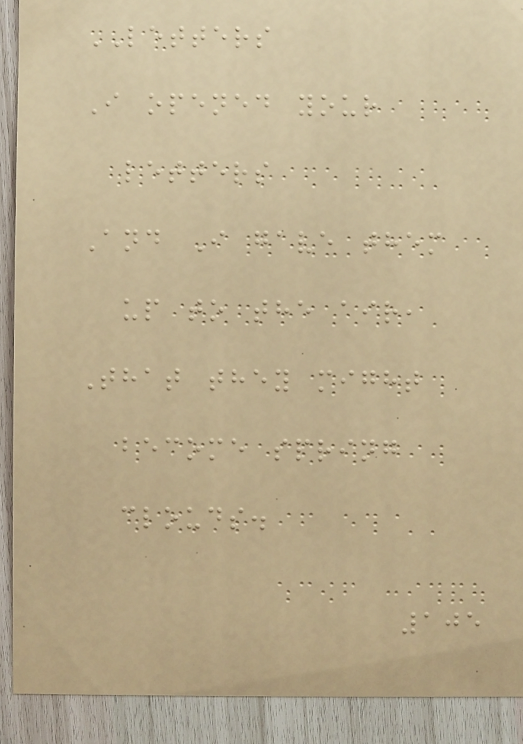LETTERS
I opened your
letters
And I gave them
up to the air,
That they might
become spring
clouds.
105
